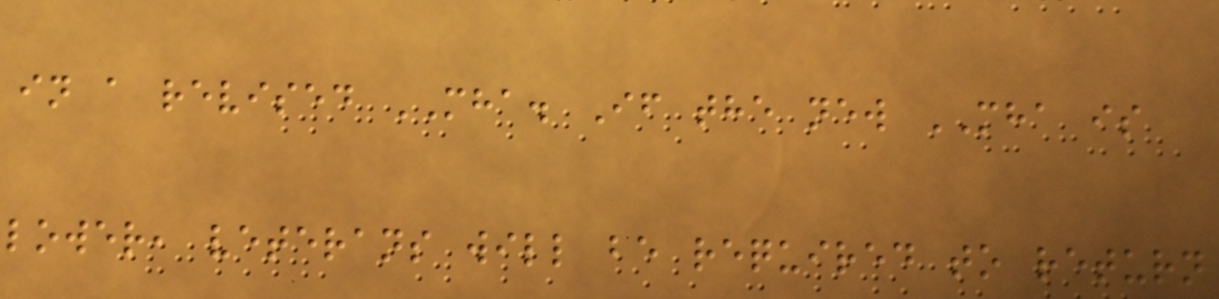in a revised MHA. If the new MHA is
lower, veterans will be required to return
